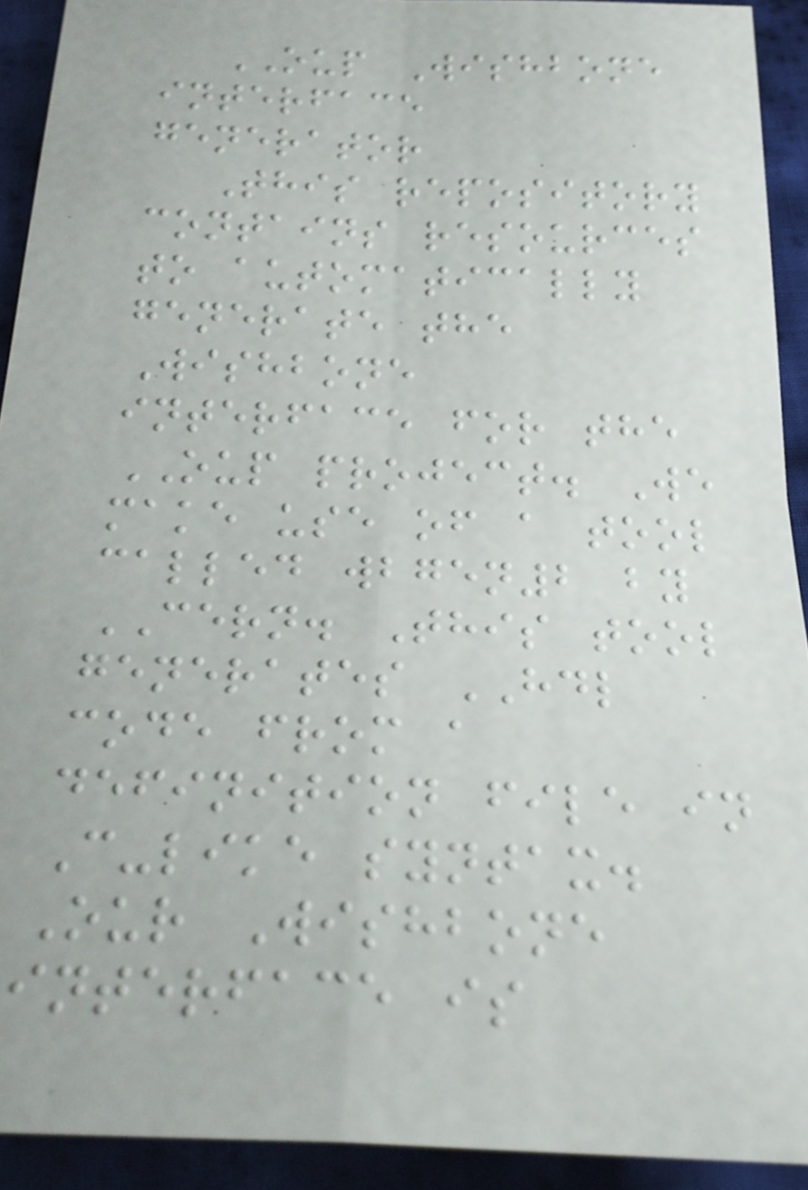OUP Wishbone
interface
generator
This repository
contains resources
to automatically
generate the
Wishbone
interface for the
OUP project. We
make use of a tool
called wbgen2 by
CERN. This tool
generates HDL
code from a
definition file in
C-like syntax.
Our Wishbone
interface is
